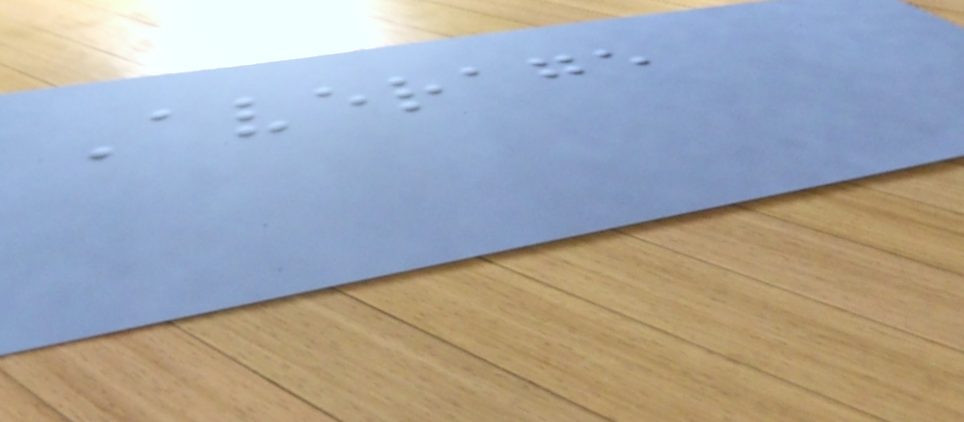Average
